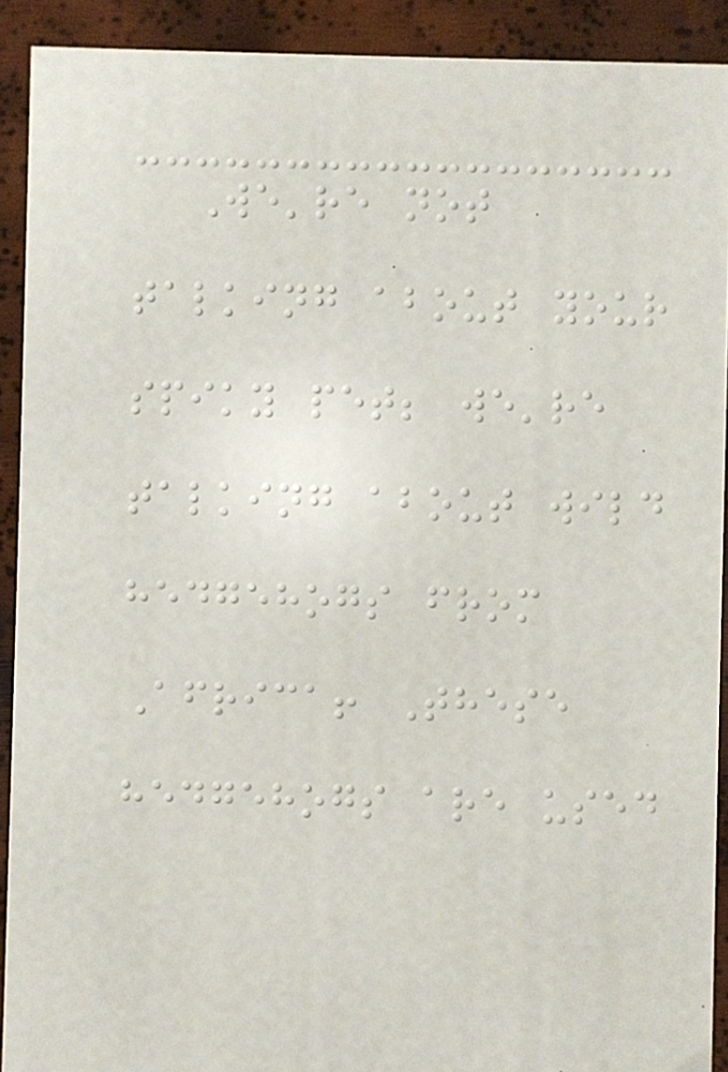We're not
talking about your
spiky pet; we're
talking about wild
hedgehogs from
Africa! These
hedgehogs are used
